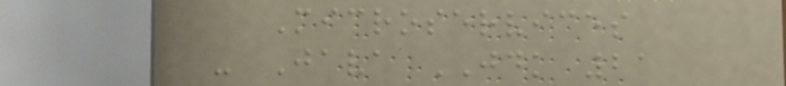Microservices
- Java JDK 21
